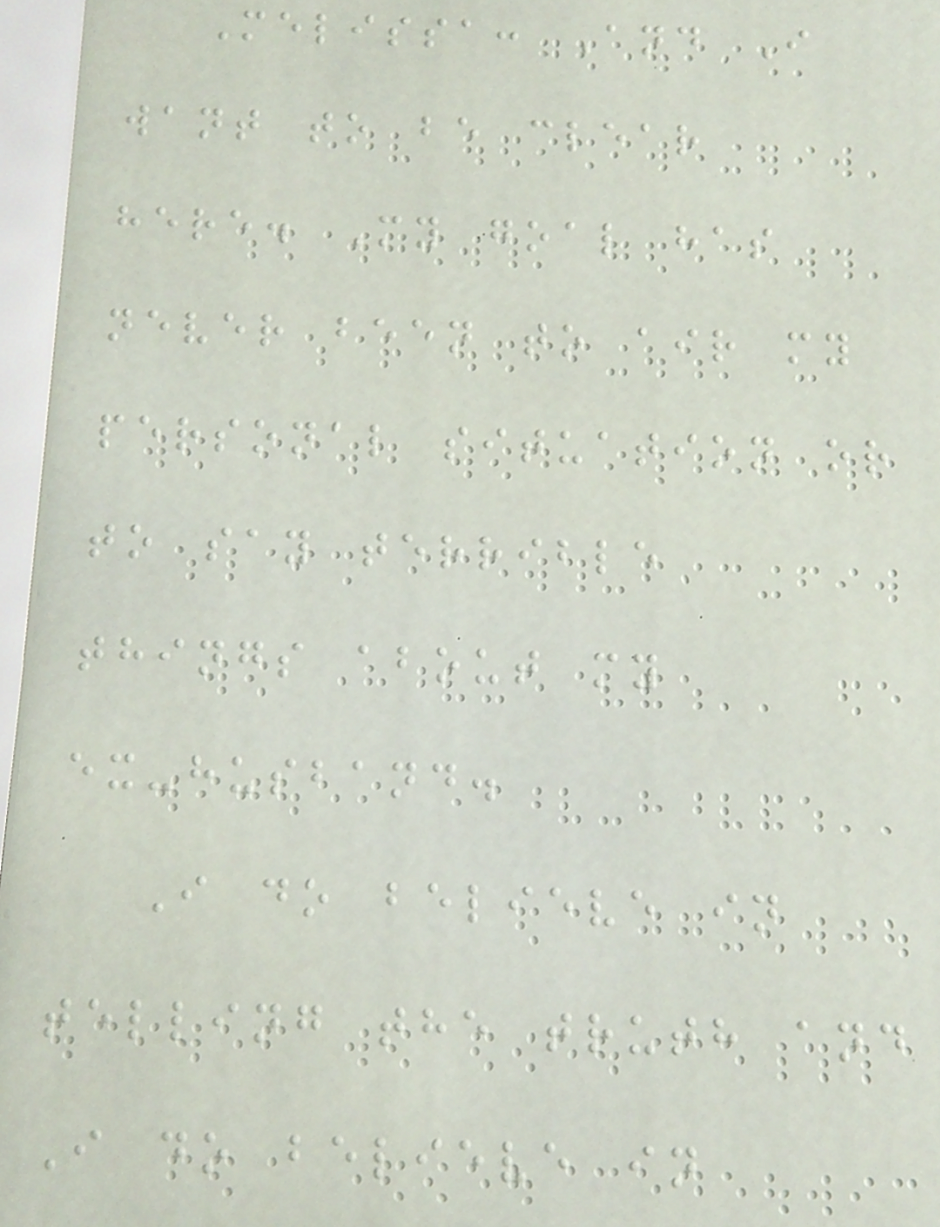Melissa: And I
want to be clear
here. My goal has
never been to air my
personal situation or
to say terrible
things about my
ex-husband.
I do believe in
telling the truth and
I do believe in
